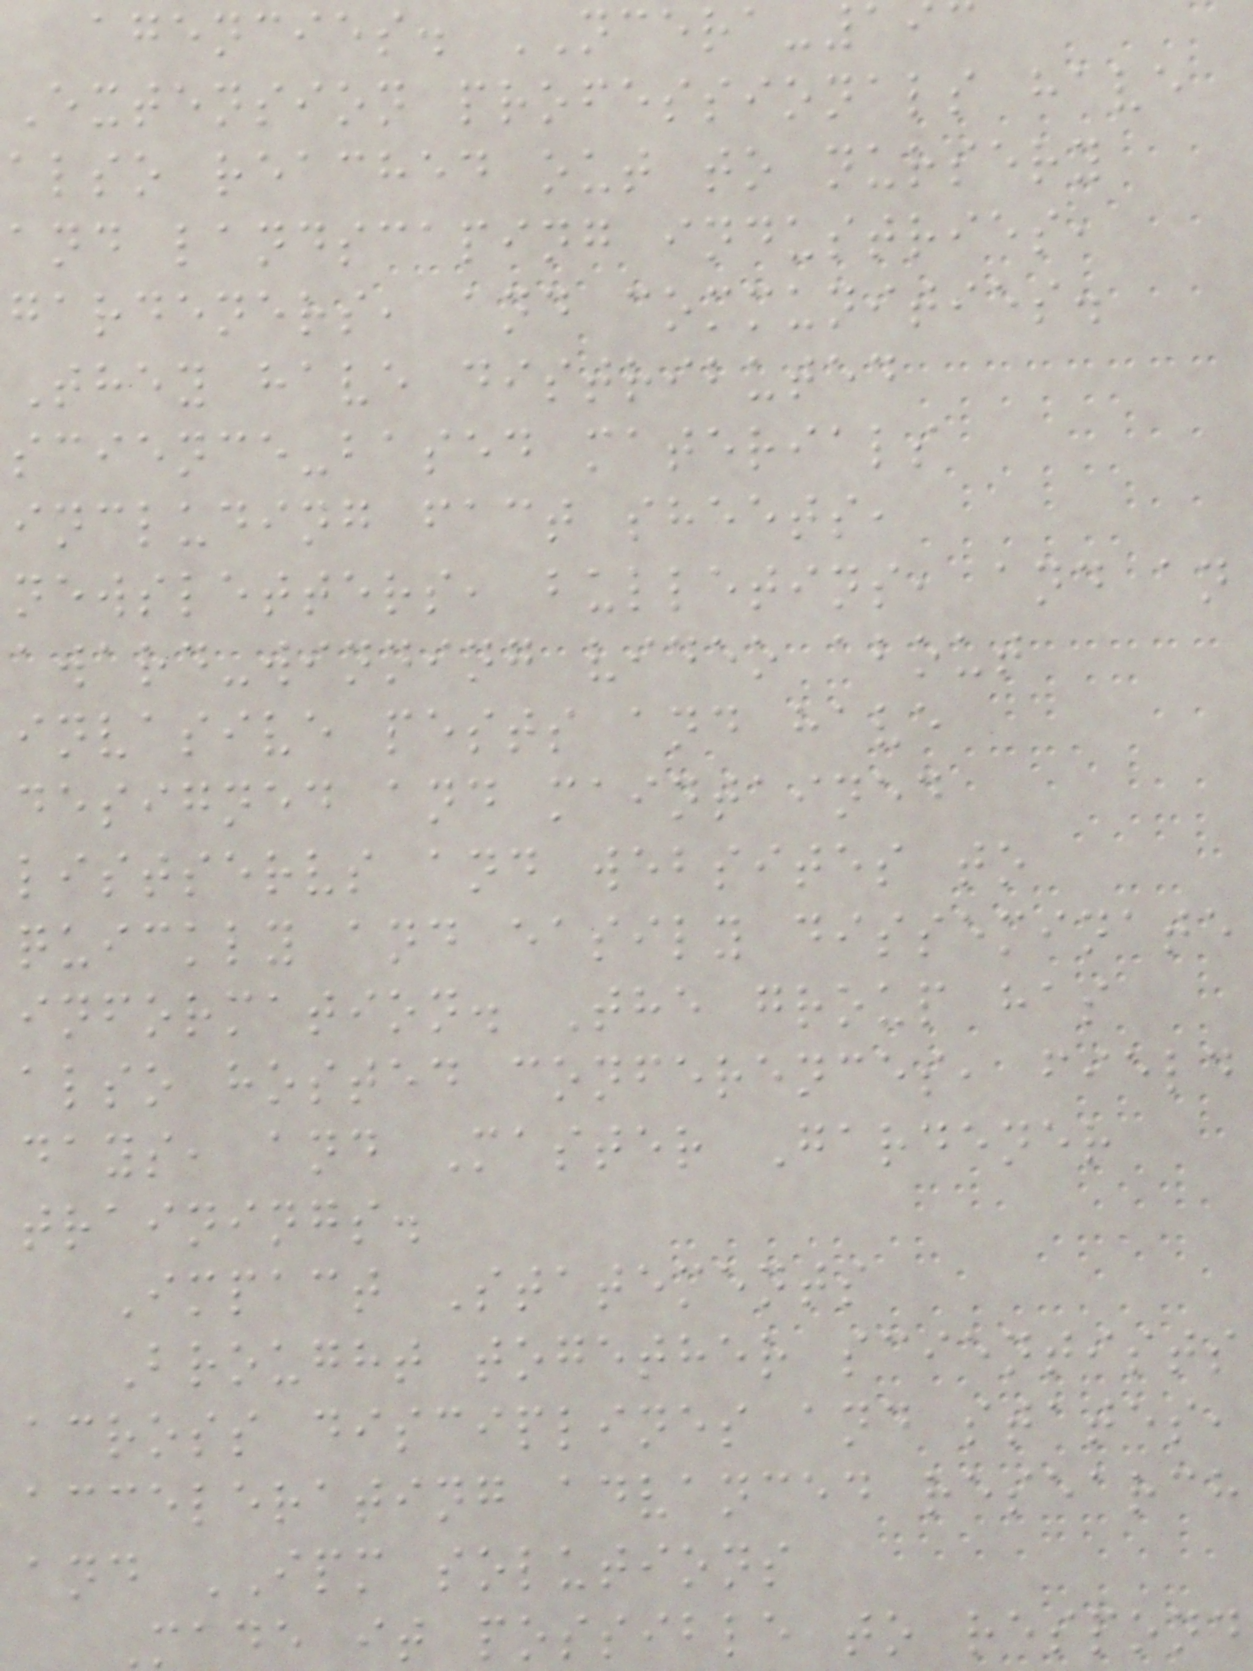agencies. NCERA-1
Extension professionals have
also reached out to nursery
and landscaping industries,
gardeners, and communities.
They have distributed
science-based materials
including fact sheets,
newsletters, bulletins, and an
award-winning video about
invasive pests and have
designed and maintained
listservs and websites to
quickly and easily disseminate
information. The group has
also hosted conferences, field
days, and Master Gardener
trainings.
Impact Statements
Brought together scientists
across disciplines and states,
accelerating advanced research
and IPM solutions
Made it possible to respond
